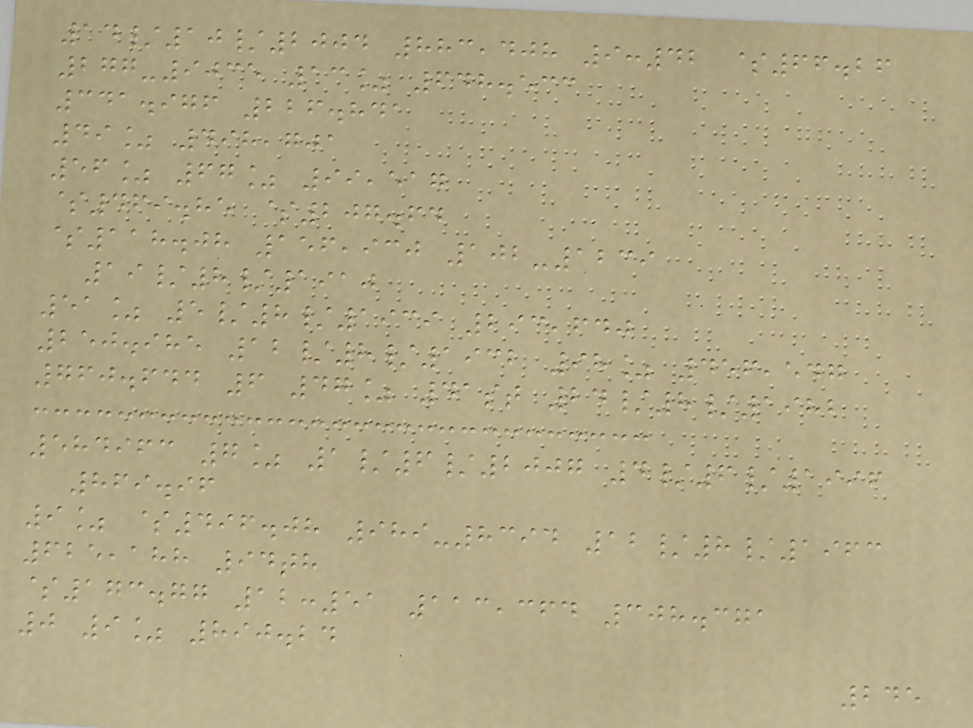14/10/2004 883,408 9:42 $66.26
277-9035 13% 648.533
341.976 226.841
49% 498,701
56% 67% 99,517
$469.85 $207.64
$118.08 156,930 102-1239
19/8/1910
51% 5/8/1939 293,640
250.985 12/8/1932 98% 456,547
760.644 6 47% 41st 24/8/1982
584963 7% 1/6/2007 4/6/1996
869.96
9% $496.08 989-8394 12/8/1963
625,188 94th
$173.77 12:51 113,364 308.371
0 9% 890.24
245
